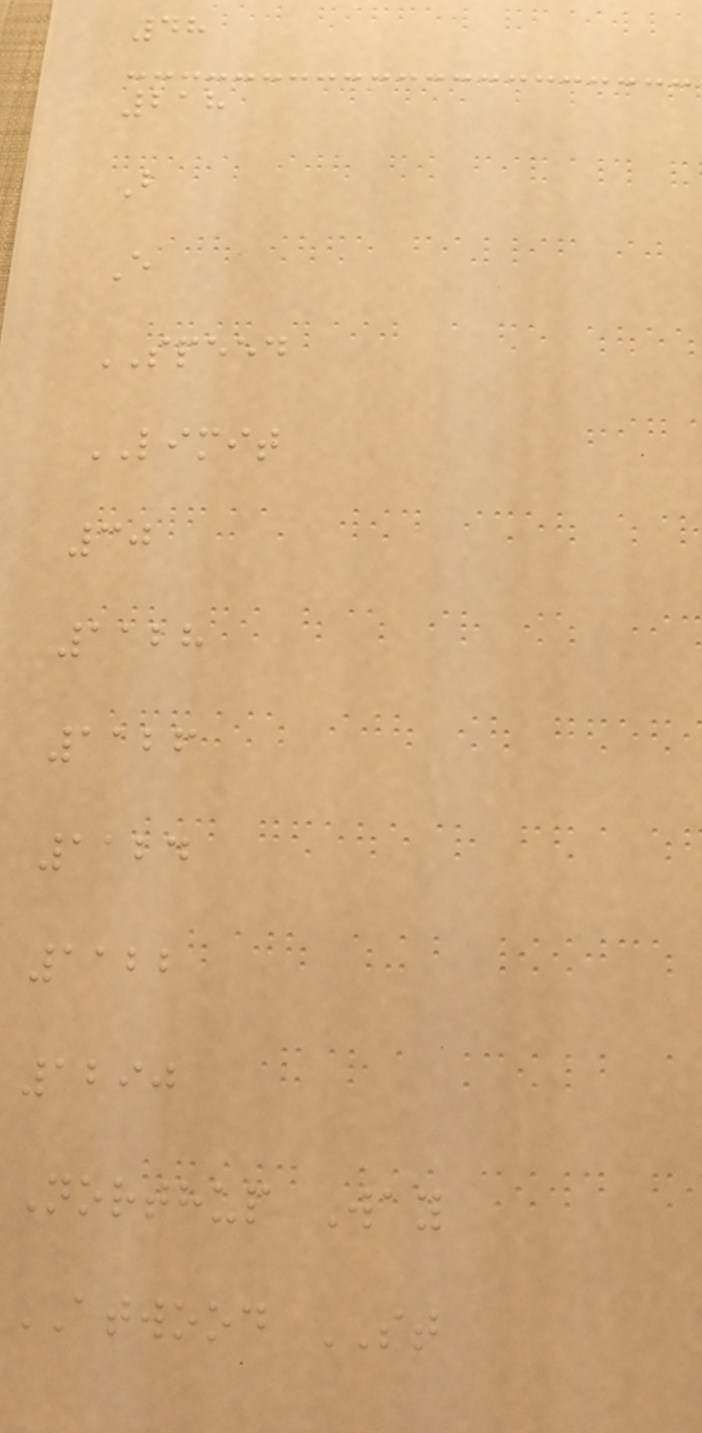48
218
B
E
SPEED
LIMIT
30
1128
1126
1124
1122
1290
Northup Way
ATWOOD ST
